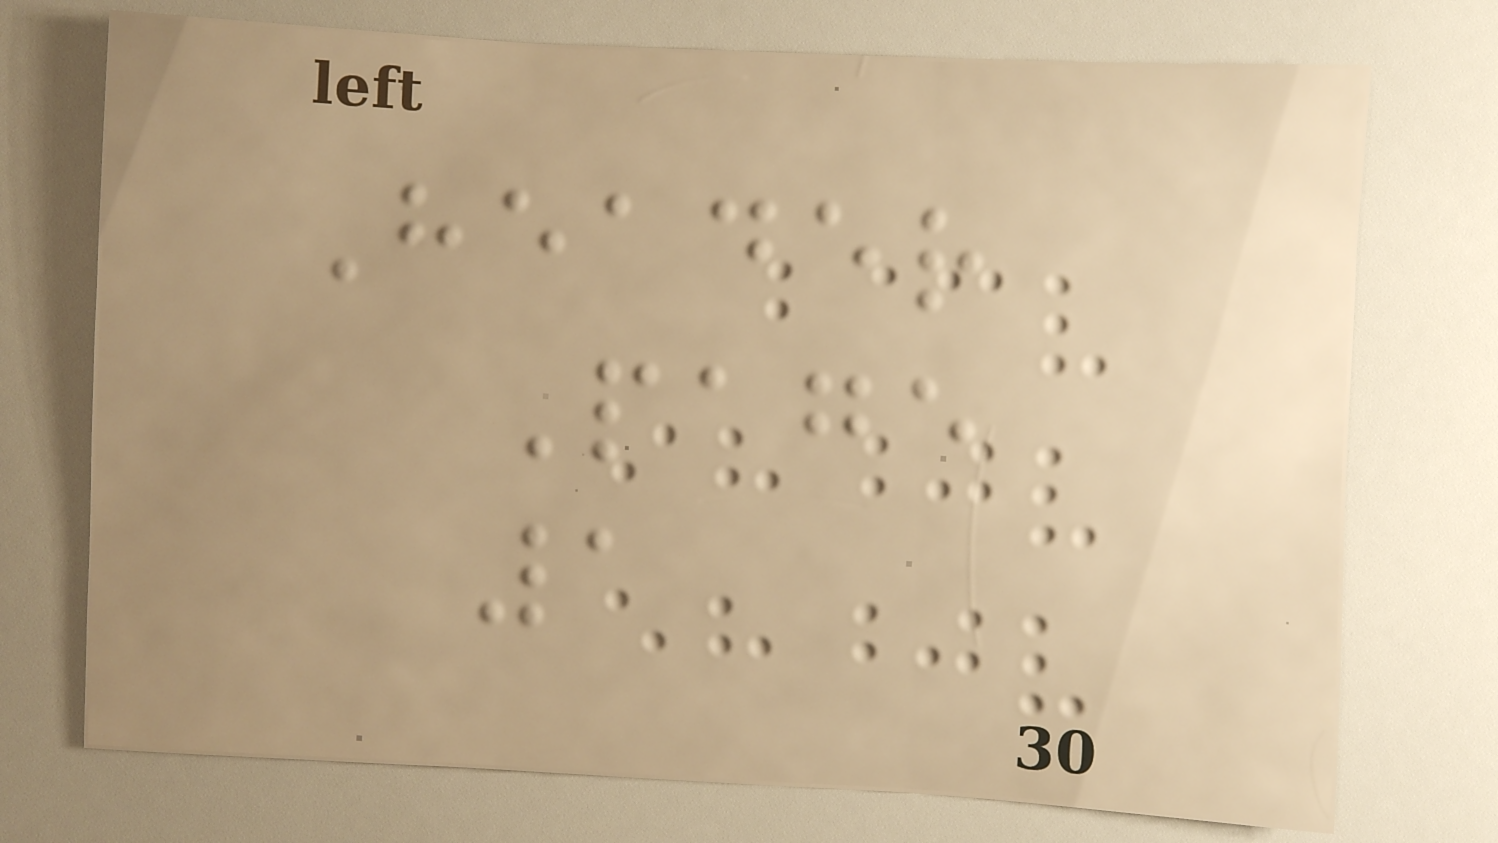Header
Page
1
